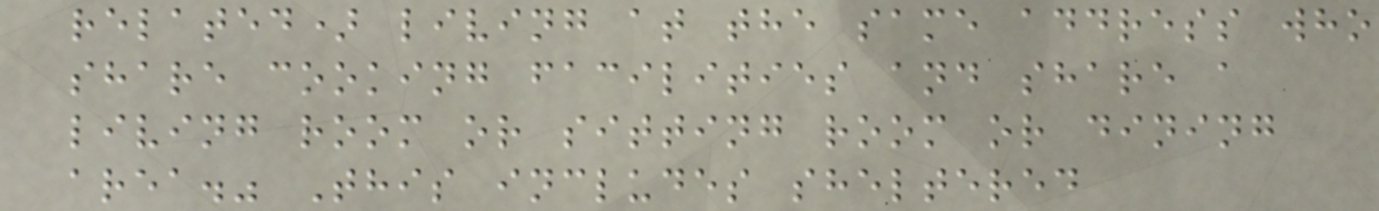related) living at the same address who
share cooking facilities and share a
living room or sitting room or dining
area." This includes sheltered
